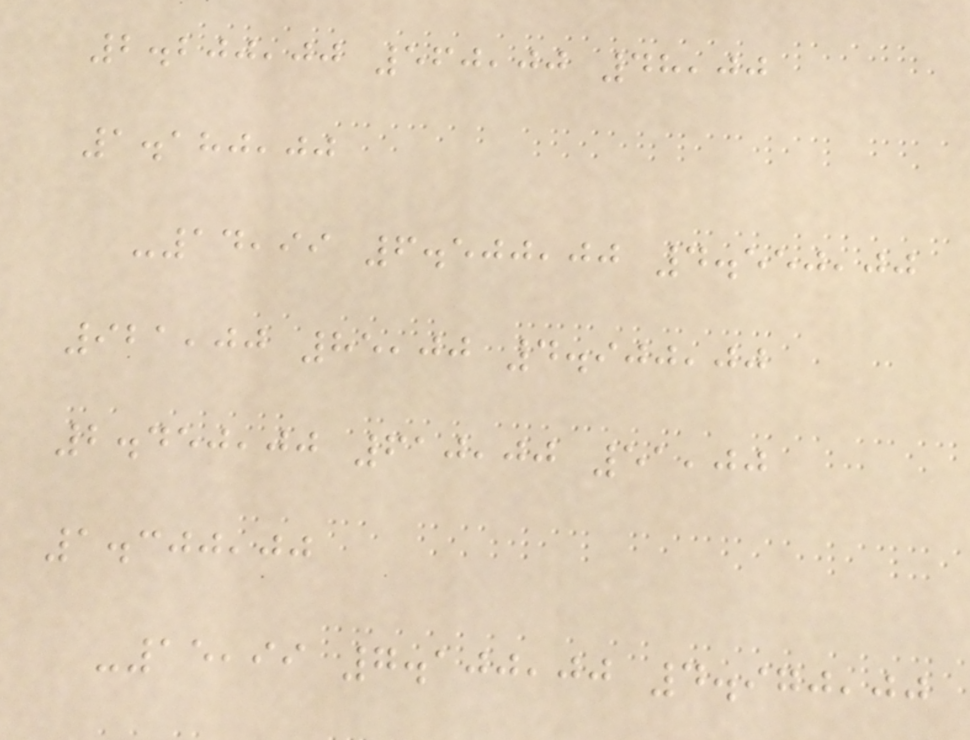2.200,00 560,00 48,00
1.180,00
-14,99 6.500,00 4.550,00
921,00 85,00 4.900,00
2.450,00 610,00 51,00
1.300,00
-15,99 7.100,00 4.970,00
